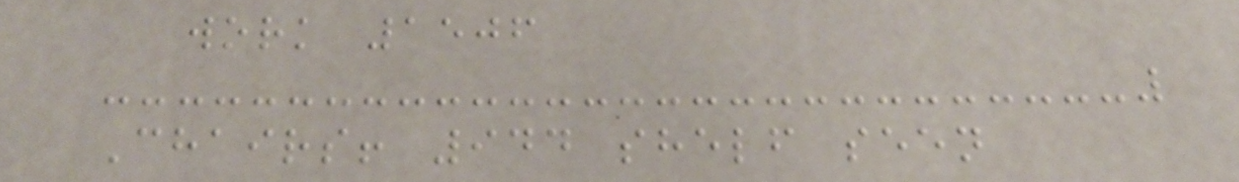work 1506
Chairs! 944 shelf seen
